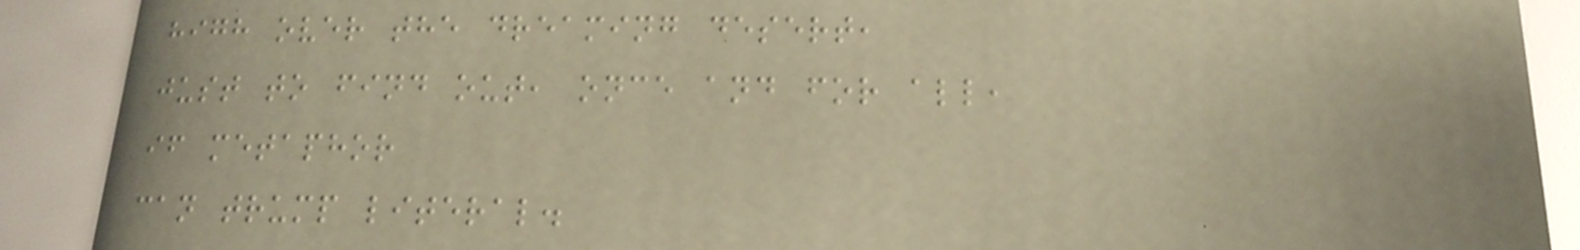high over the dreaming desert,
just to find out, once and for all,
if metaphor
can trump literal.
